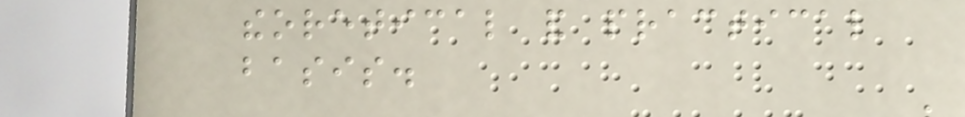theoretical and practical
basis.
